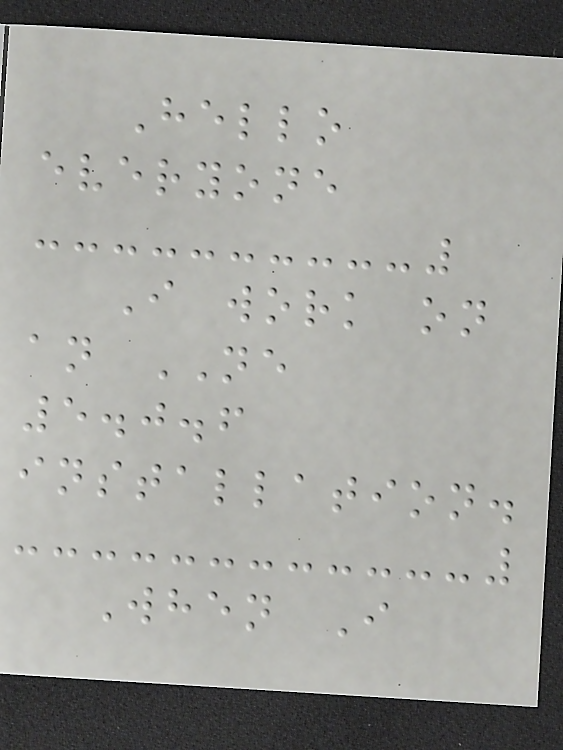Hello
everyone
I work on
an NE
5.0.6
installation.
When I
